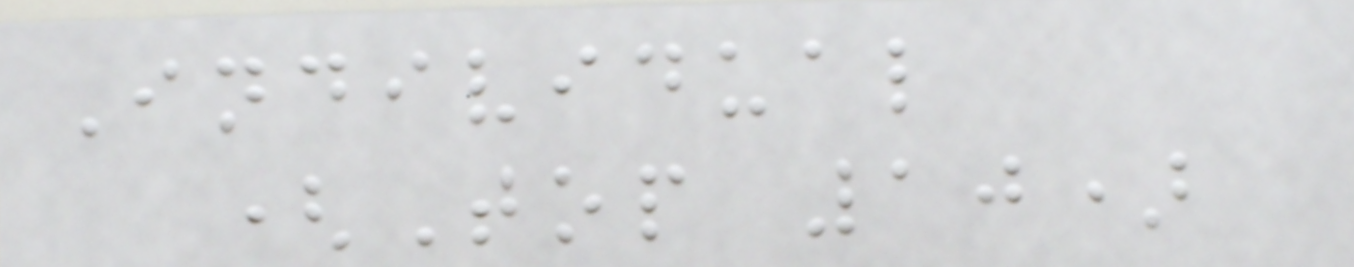Individual
(Top 10)
